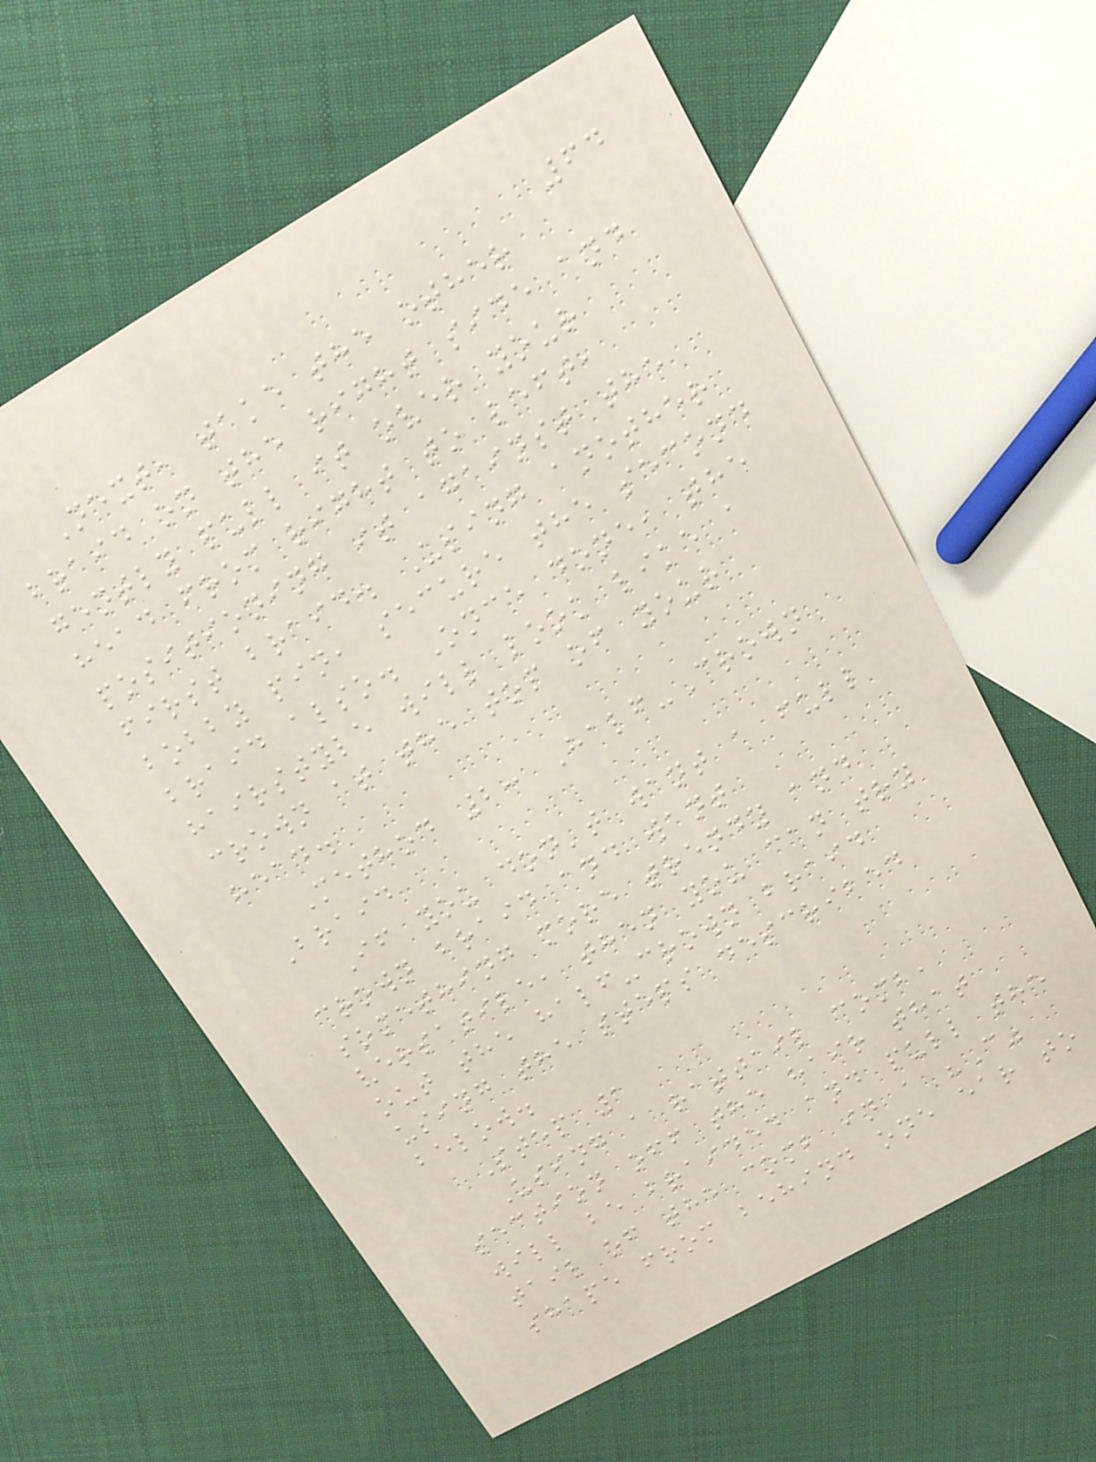64
Next, take the other
braid on the right side and
gently pull it over your
head from right to left,
positioning it against the
first braid. Using another
bobby pin, secure the second
braid also. Once done, the
hairstyle will look like a
crown at the top of your
head.
Method 2: Half-Crown
Braid
If you don't want a full
crown braid and want
something more trendy and
versatile, then you can try
out the half-crown braid
using the steps described
below.
Step 1
Using a rattail comb,
section off the hair that
will be braided and pull the
tail of the comb in a "C"
shape from behind one ear to
